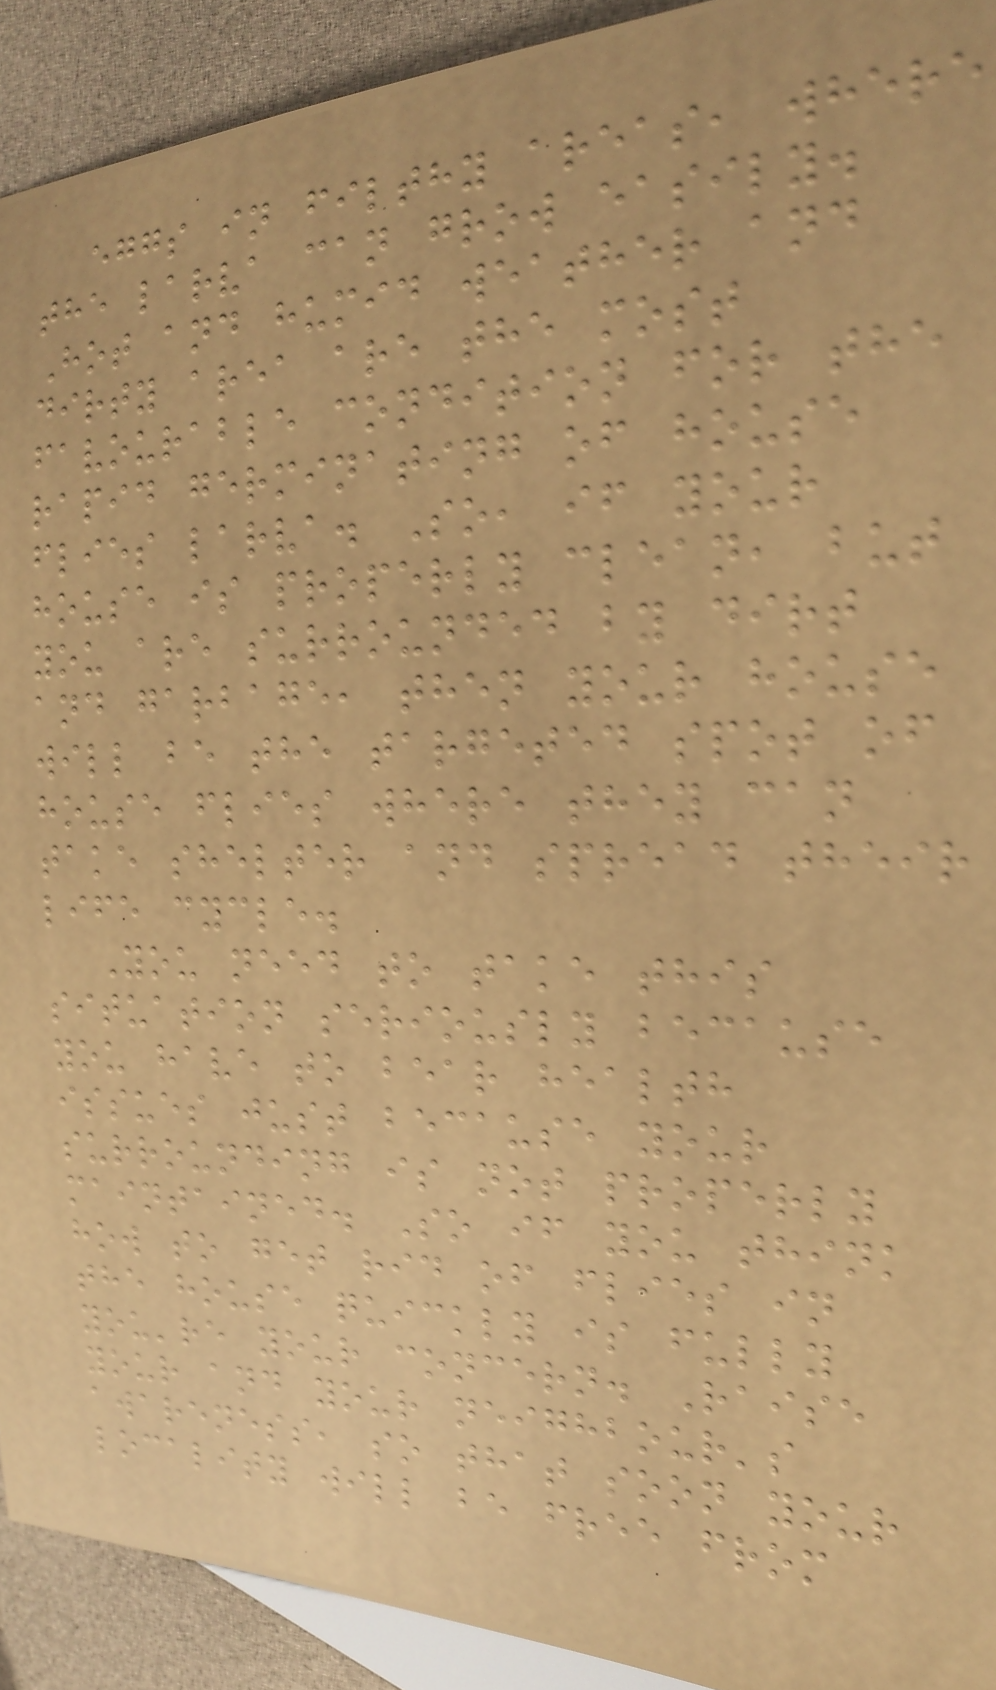eggs in filthy areas, where
the larva can grow easily.
Hot and humid weather and
dirty area are the most
favourable condition for the
rapid germinating of house
flies larva. So, if your
house is properly clean, but
you are surrounded by dirt
and garbage, then your house
will be the targeted spot of
house flies where they can
take shelter and spread their
life cycle.
You need to take this
situation seriously because
you have to bear health
issues just because your
surrounding is not properly
maintained. So if you think
how to get rid of flies in
the house quickly is fully
you're your concern. Raise
your and your neighbour's
awareness, so that soon your
locality will be free from
